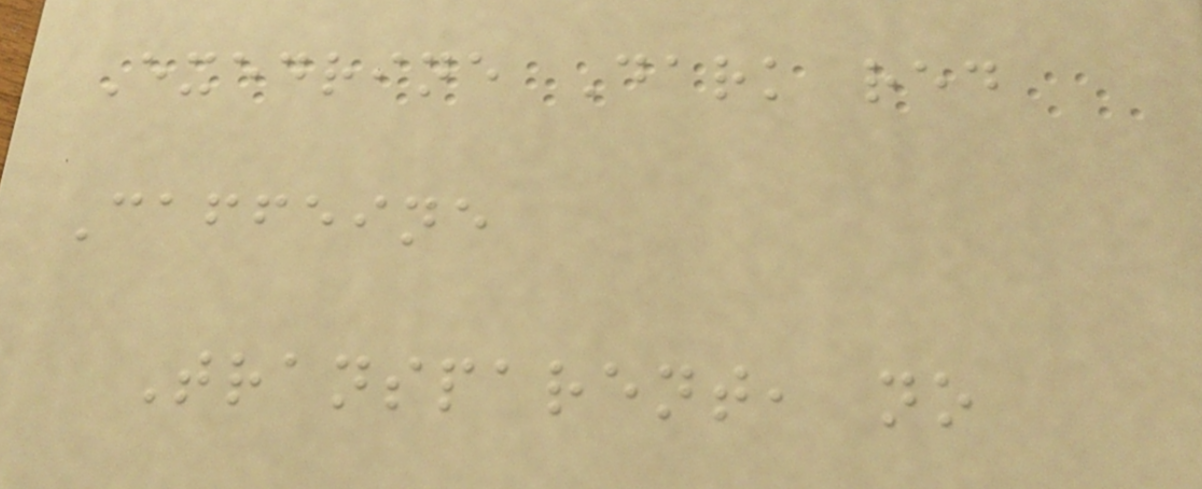Exedrine Dark red
Caffeine
Transparent, no
